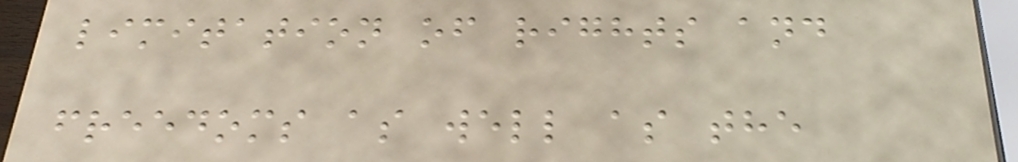limitation of rights and
freedoms as well as the
